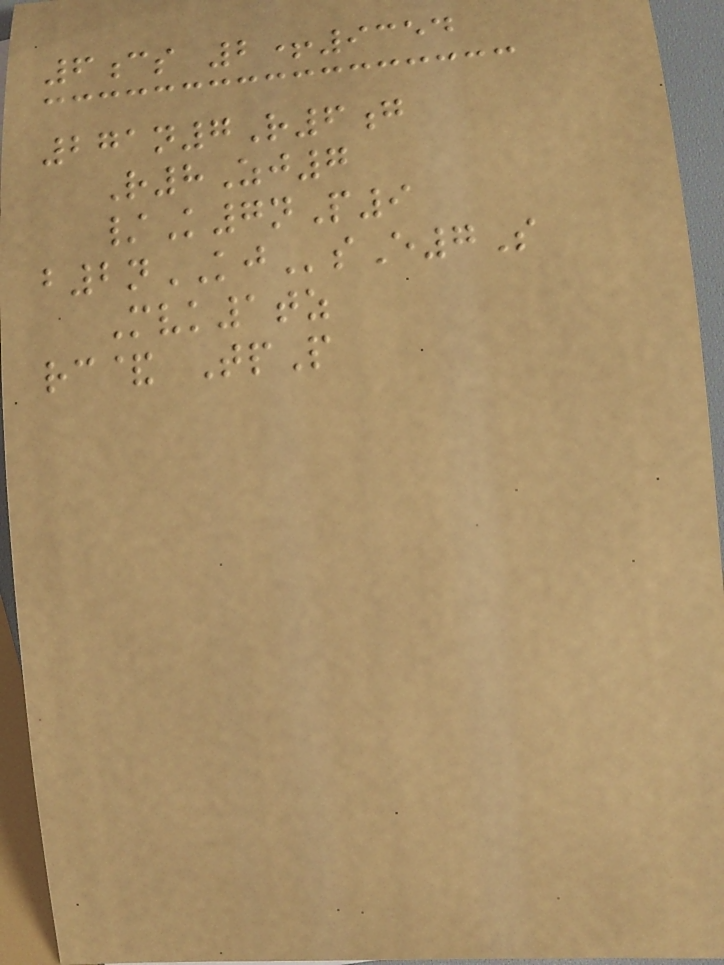6cs 2+9354
271n7R6g
R8Zj7
/K7nP9
b2nKJsE7S
Mvk1tz
rc& TpP
